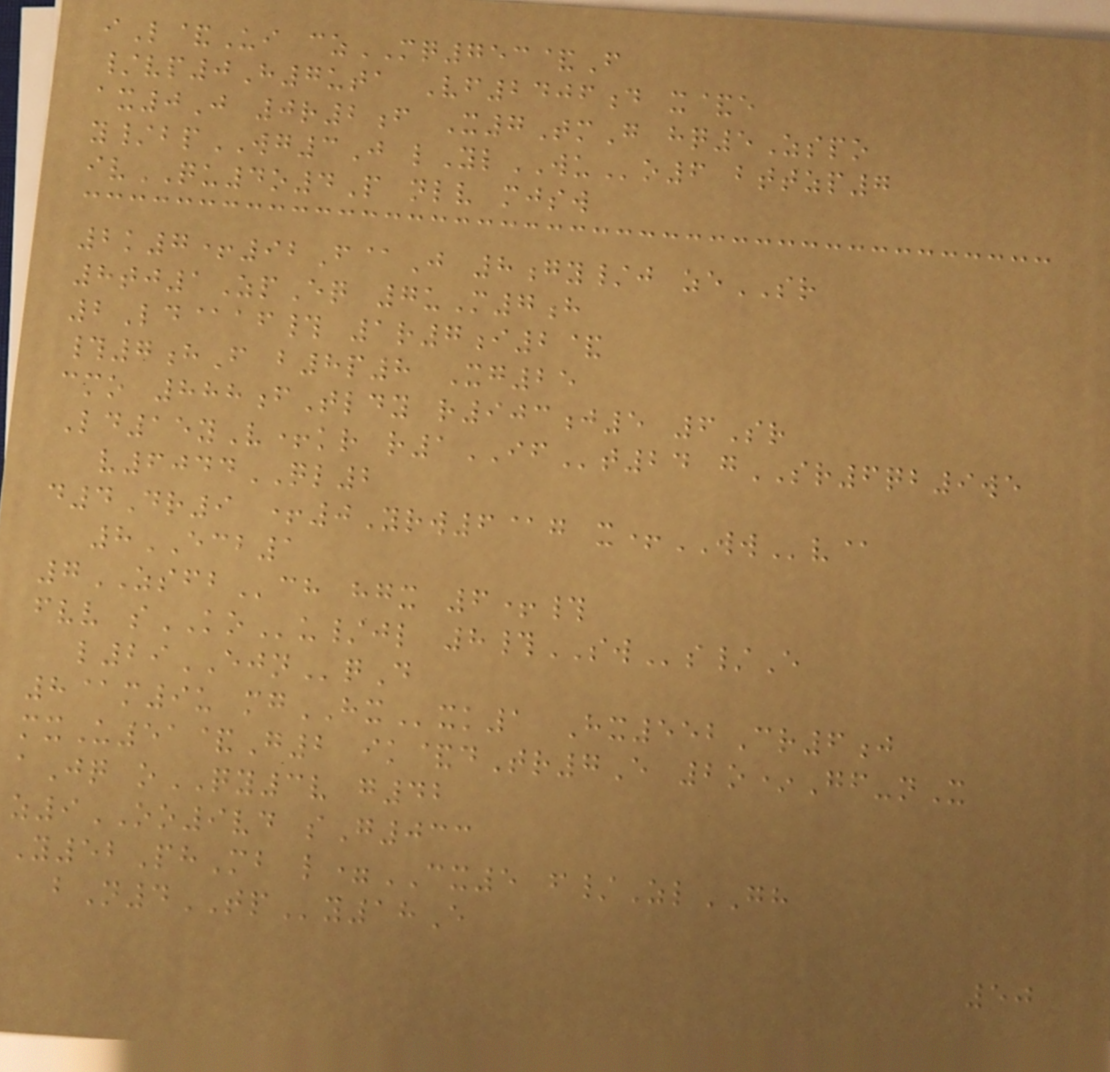iL&Ui czMQ753&F
/vp0H7uta Vf2406d x&e
ax0J 0r2f X7TmG hq5Zspo
y/bpWG3J lYlWUo6 bttzp7
ivQU4o4P nlv mjsw
2k7+92F@J 8gy/j zeSR
8tj1ZpEq 7uM7h
2Ld@af# 1r7i2&
#7hF b8p8 Xg25
cmo 888fTldy r903j5 6Sr
Ld15yV+kr r1IFt24 gSR6qb9we
v6044QL2
d4Dr9 +0Yrw6@g x+WWv@
8ECB1
7ZSFBch hgx 6+#
fvv sKOu/jl 8#SWs/E
l29EJNqD
8@m9u mgHXxk1 Hx552Cr6j
mxU51&G2 ik&dTr7E 2o*Gf-nX
aJq oQY3v g42
z9OO9vd sG033
Y52PhMb l=CX5 f/ZlGH
bN4TPy18E
50
